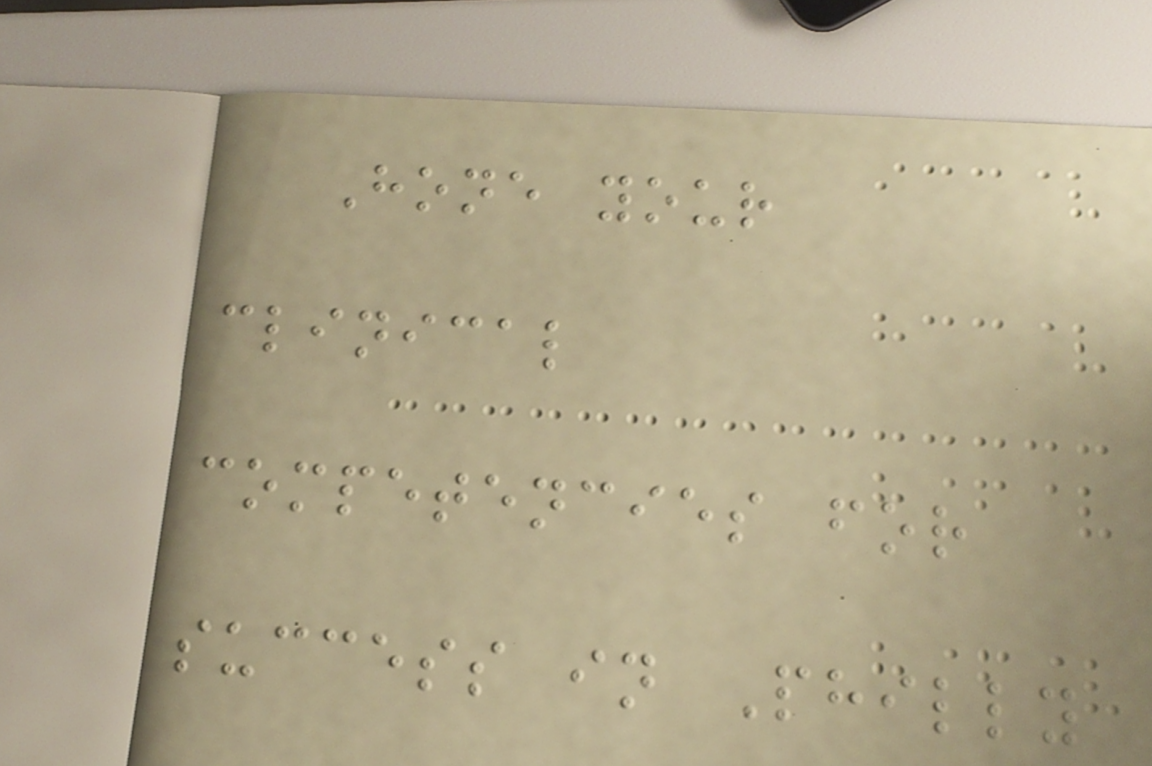Hone your
clinical
competencies for
success in Philly
